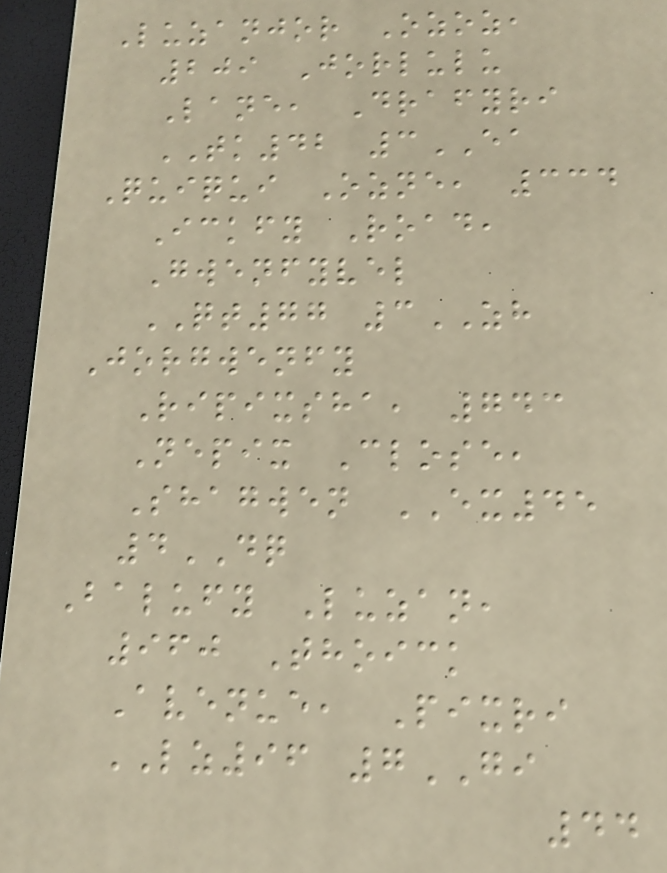Luzanjor Ozoz,
209 Jorlulu
Lane, Drafyri
TK42 3EA
Quiqui Ozne, 334
Ickfy Road,
Gwenfyvel
QT77 3ZH
Jorgwenfy
Ripixsha, 743
Nepix Close,
Shagwen EX45
4DQ
Balufy Luzan,
960 Thoick
Avenue, Pixri
LZ96 7GI
44
